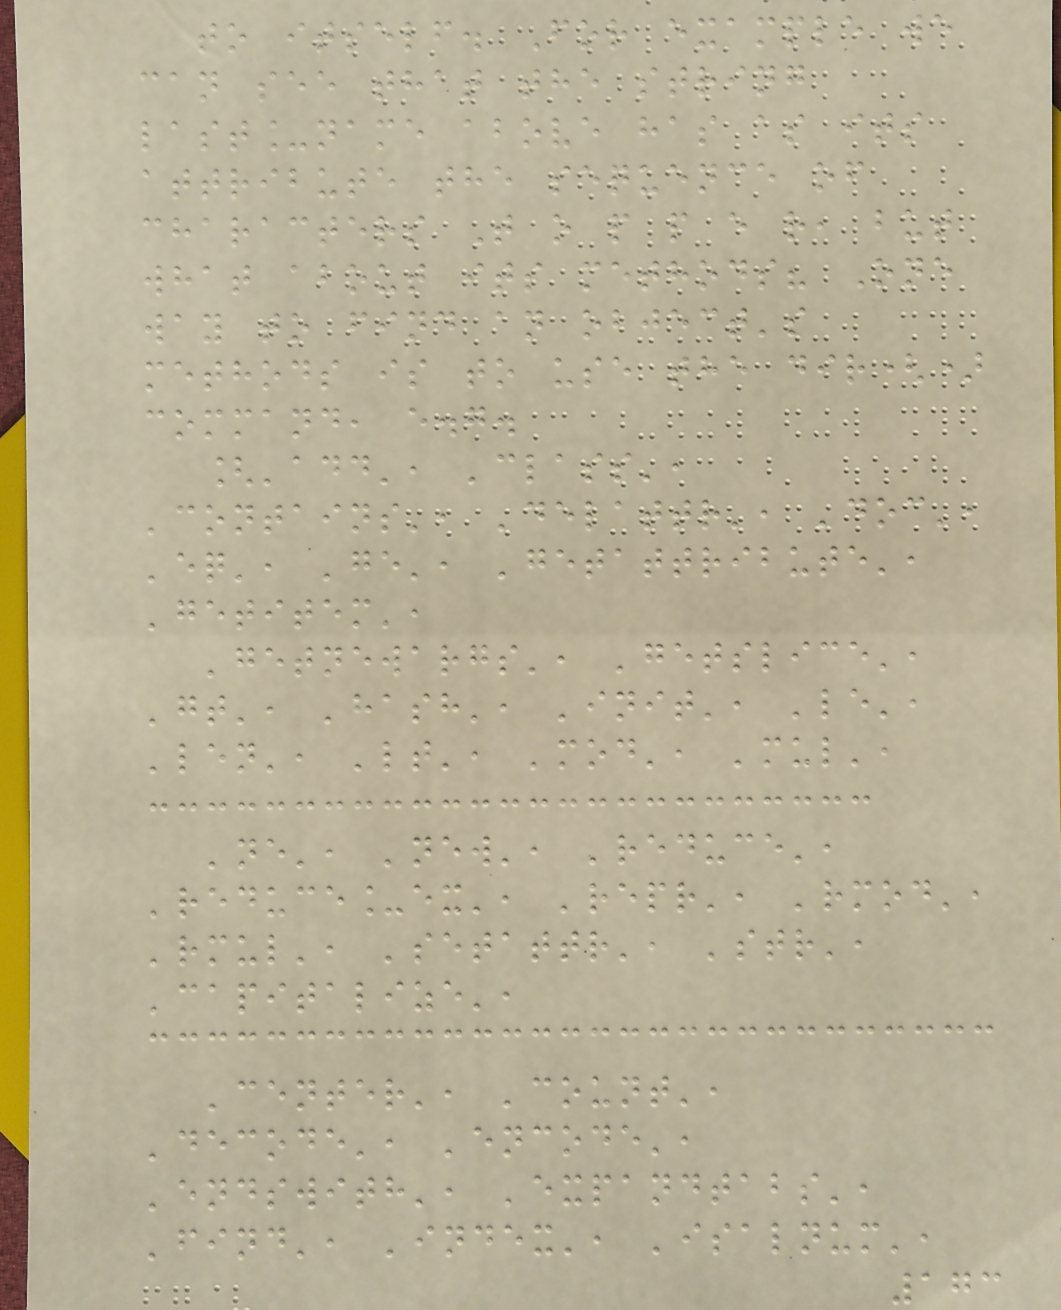to itself. For example we
can see that the string
last_name above has as its
attribute the sequence of
characters T o p p e r, but
what about its methods? One
way to find an object's
methods is to use the dir()
command, e.g.
['add', 'class',
'contains', 'delattr', 'doc',
'eq', 'ge', 'getattribute',
'getitem',
'getnewargs', 'getslice',
'gt', 'hash', 'init', 'le',
'len', 'lt', 'mod', 'mul',
'ne', 'new', 'reduce',
'reduce_ex', 'repr', 'rmod',
'rmul', 'setattr', 'str',
'capitalize',
'center', 'count',
'decode', 'encode',
'endswith', 'expandtabs',
'find', 'index', 'isalnum',
173
